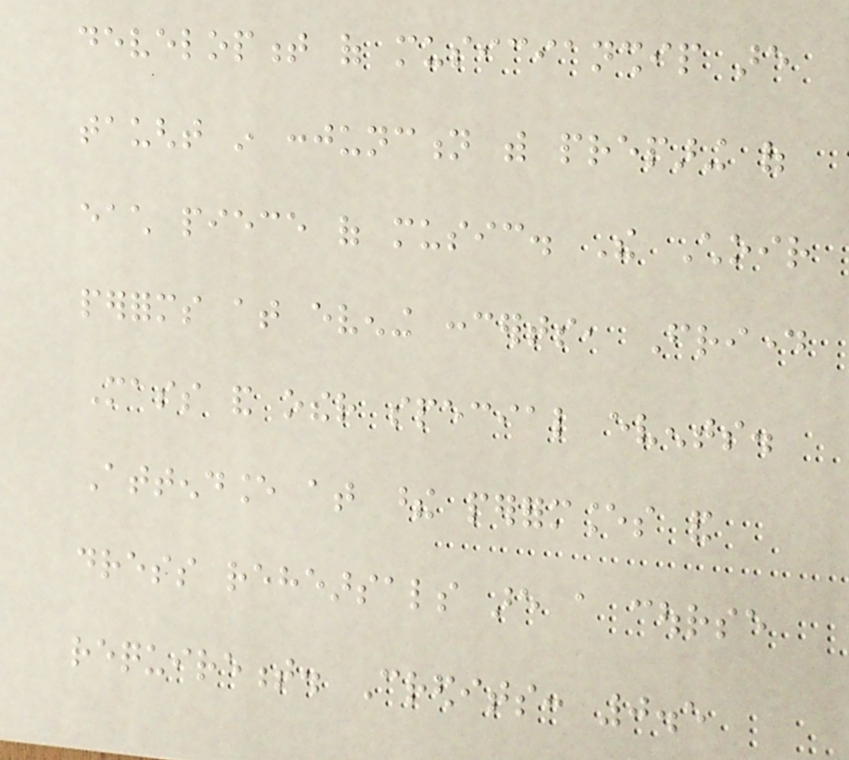development of musicianship are
taught in conjunction with preparing of
each piece of music. The Choir
performs at evening concerts, Friday
Mass and other special events.
Attendance at these performances and
dress rehearsals are a course
requirement. Credits: 0.5
